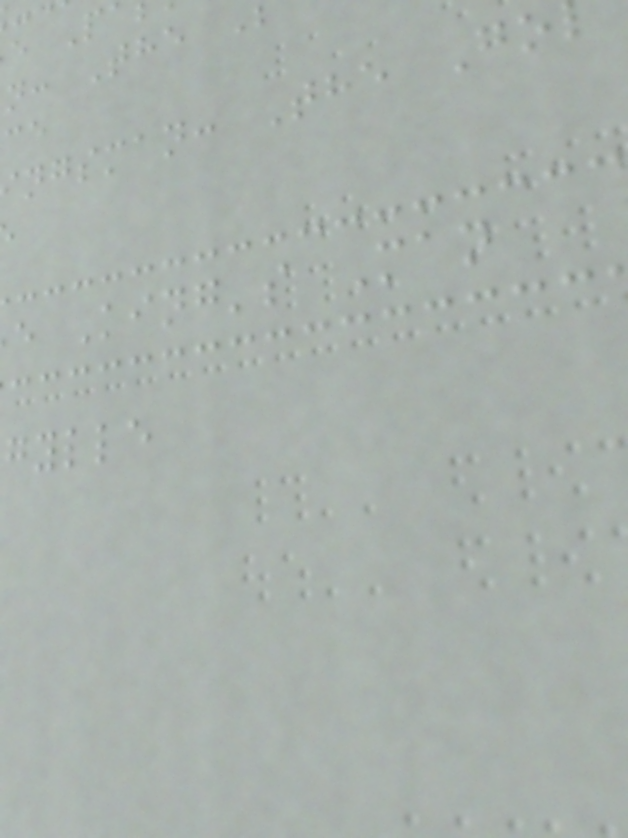e P
n: The
ngsman: The Go
e King's Man
gylle
